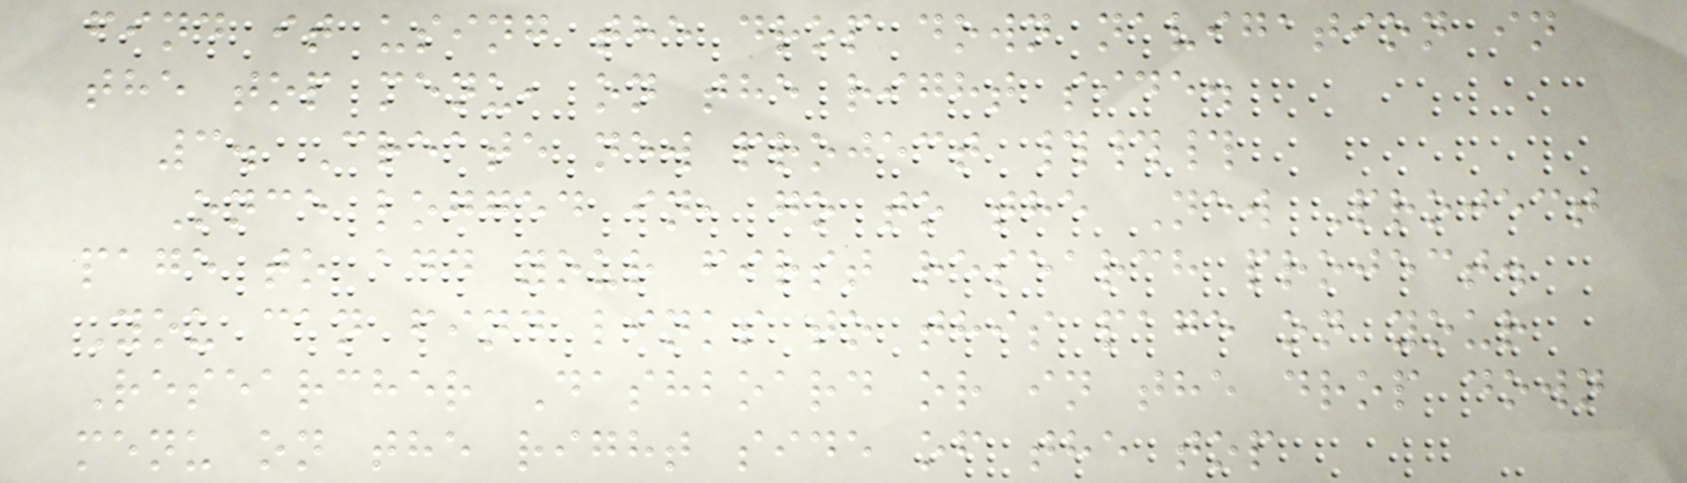find it using the drop down navigation in
the top menu, on the right side.
3. Create new project ###
Once logged in, go to the New Project
page to add your first research project.
You can find links to this page on your
Researcher Dashboard or in the drop down
menu on the right side of the top
